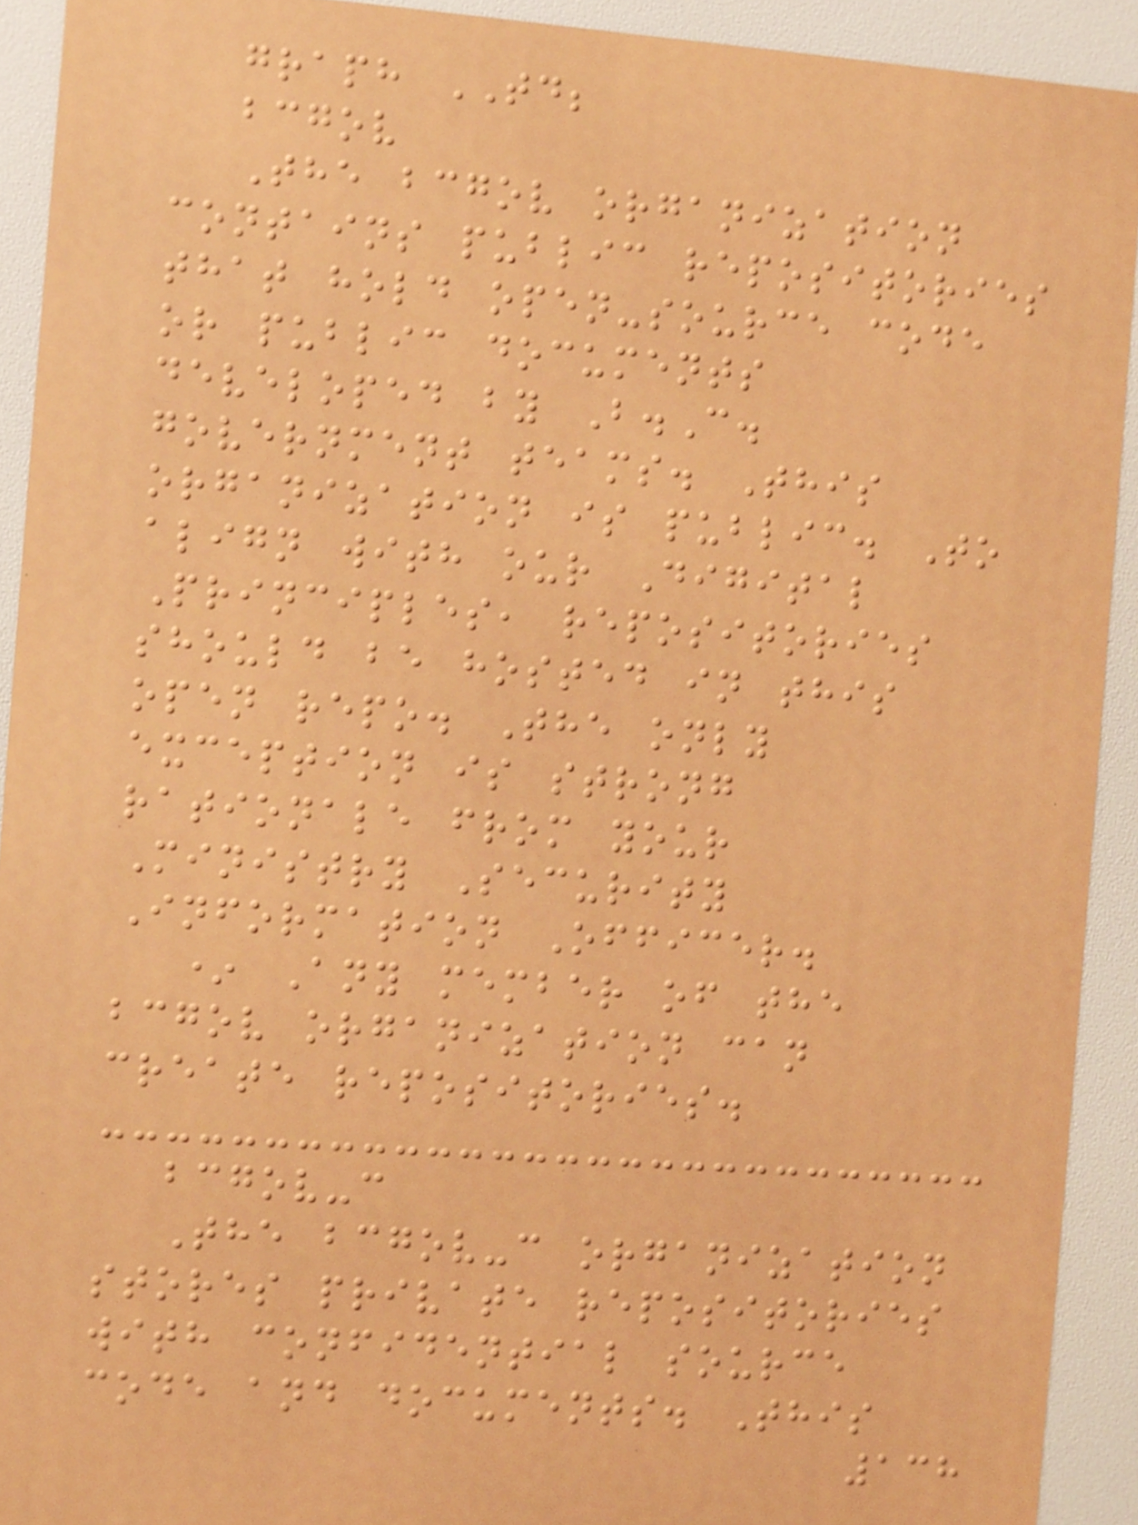graph TD;
bcgov
The bcgov organization
contains public repositories
that hold open-source code
or public documents
developed by B.C.
government teams. This
organization is public. To
align with our Digital
Principles, repositories
should be hosted in this
open repo. The only
exception is strong
rationale from your
Ministry Security
Information Officer.
* Any member of the
bcgov organization can
create repositories.
bcgov-c
The bcgov-c organization
stores private repositories
with confidential source
code and documents. This
138
